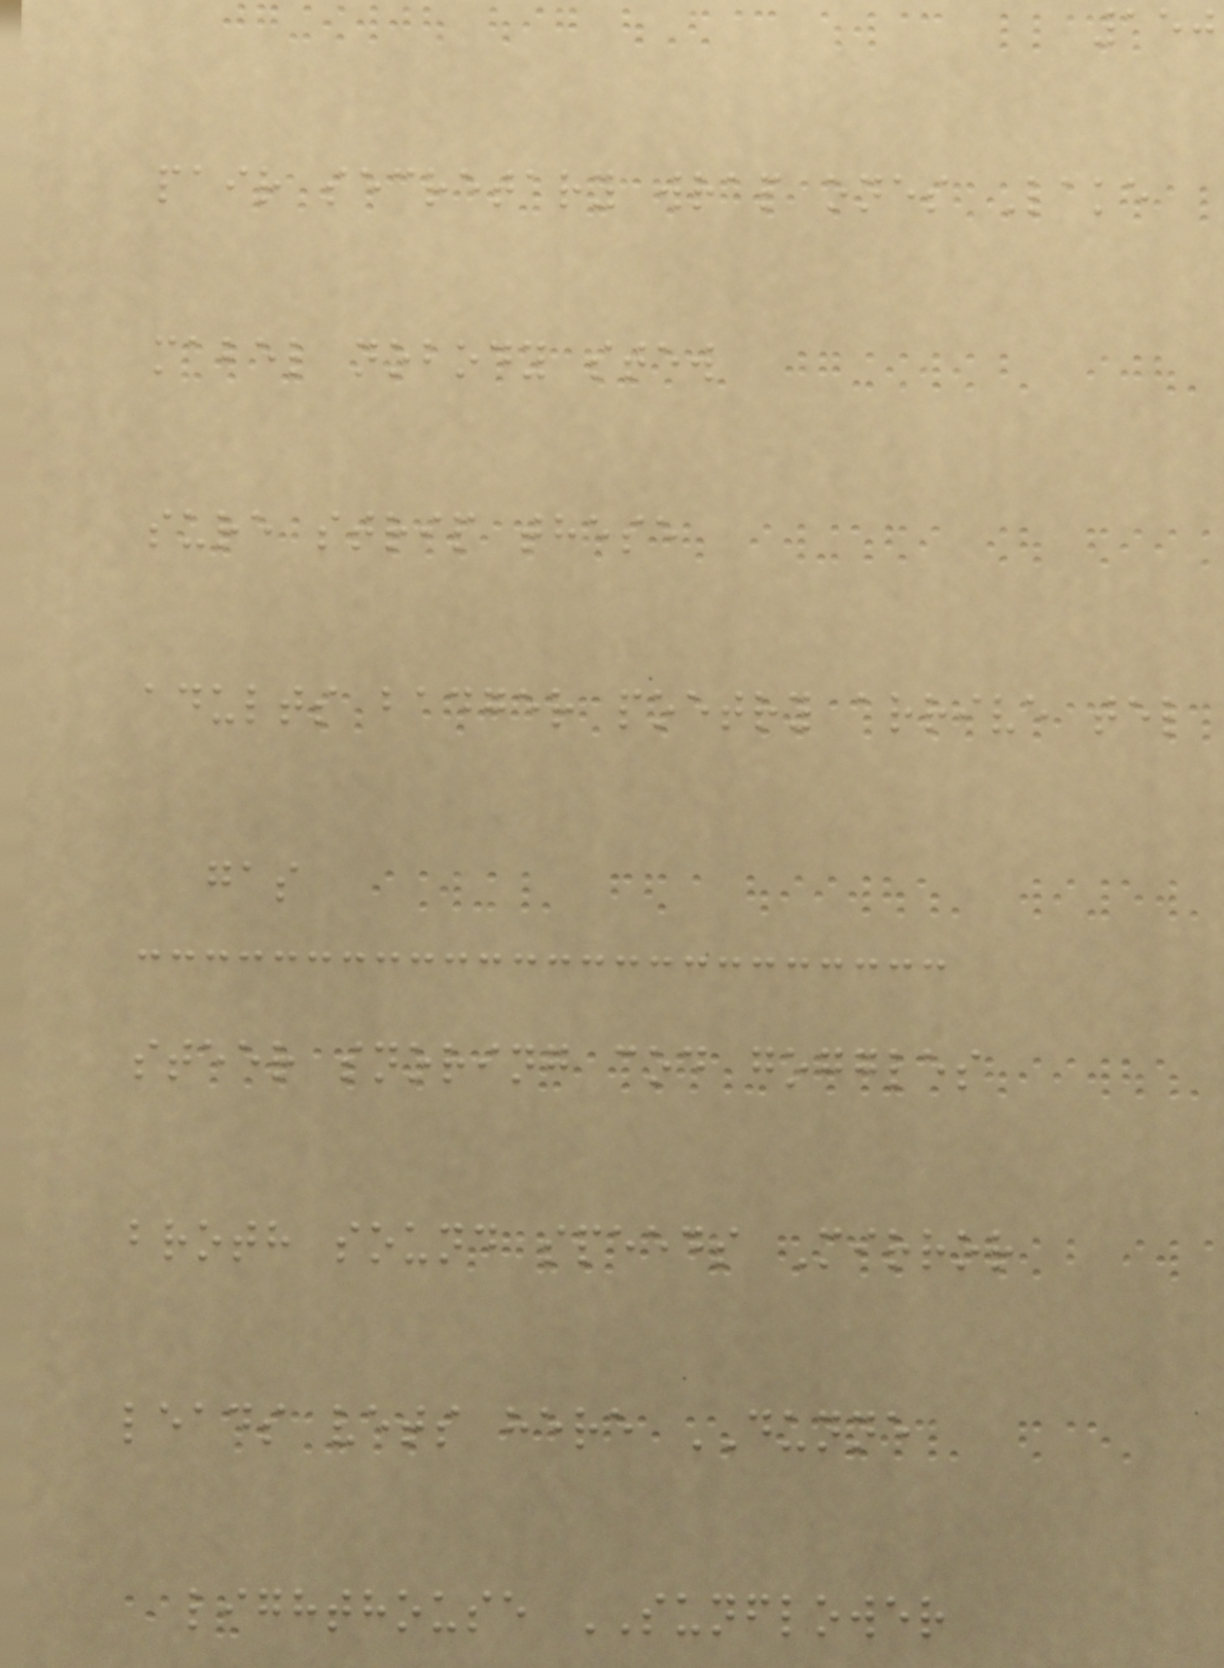150
pair secretary wrap ones Lake
mabel nobody stew
sure strip these
adults badger poetry arrive tel
gas
steer snoring cod goggles
broth sound speeds Mirror
leads vets here DUNNE
lighthouse SUNFLOWER
